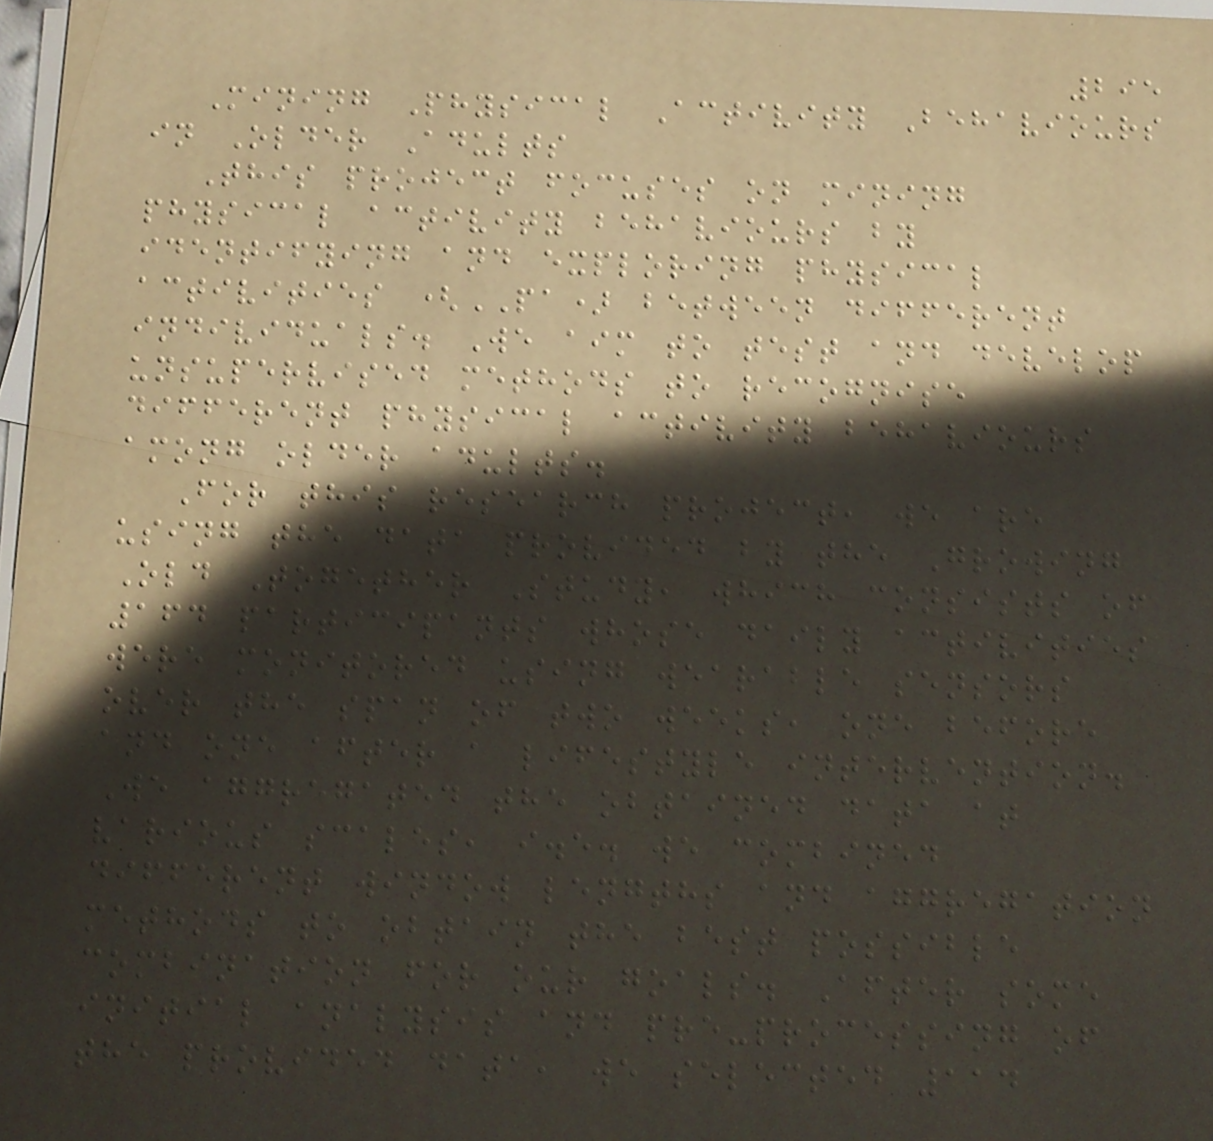295
Mining Physical Activity Behaviours
in Older Adults
This project focuses on mining
physical activity behaviours by
identifying and exploring physical
activities (PA) between different
individuals. We aim to test and develop
unsupervised methods to recognise
different physical activity behaviours
among older adults.
For this research project, we are
using the data provided by the Growing
Old Together Study, which consists of
164 participants whose daily activities
were monitored using wearable sensors
over the span of two weeks, one before
and one after a lifestyle intervention.
We aggregated the obtained data at
various scales, i.e. we combined
different window lengths and aggregation
methods to obtain the best possible
combination for our goals. After some
initial analysis and pre-processing of
the provided data, we selected 114
